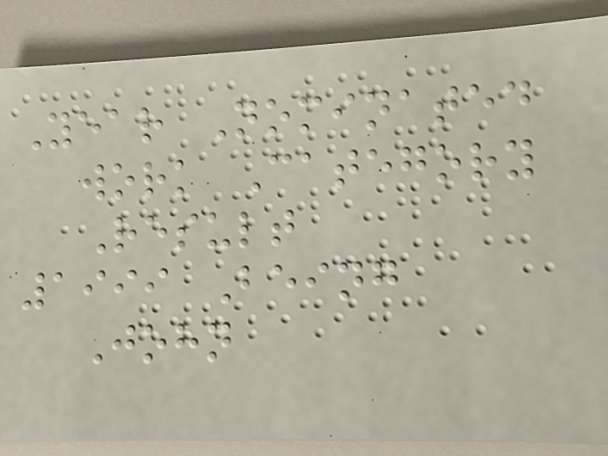Year Nominated
work Category
Result
1999 Being
John
